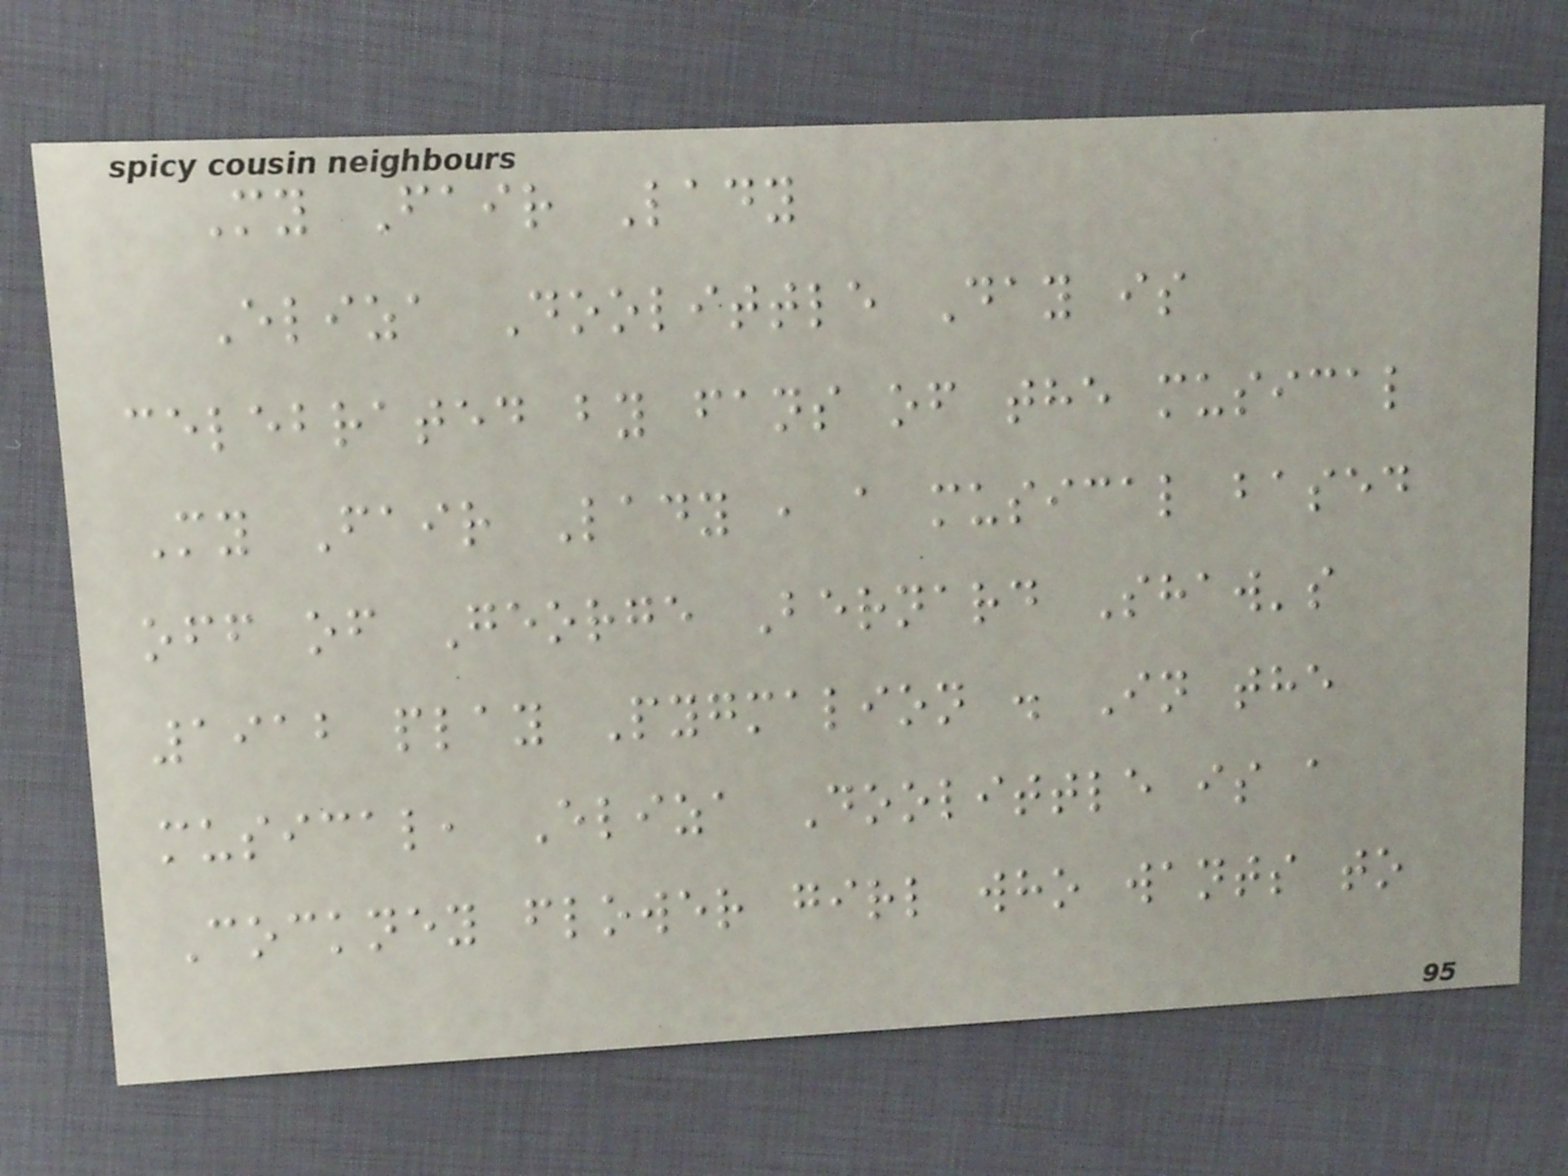My Fair Lady
Eliza Doolittle Day is
celebrated by fans of the musical
My Fair Lady , a musical based
off of George Bernard Shaw's
1912 play Pygmalion . In the
musical, Eliza Doolittle is a
Cockney flower girl who wants to
